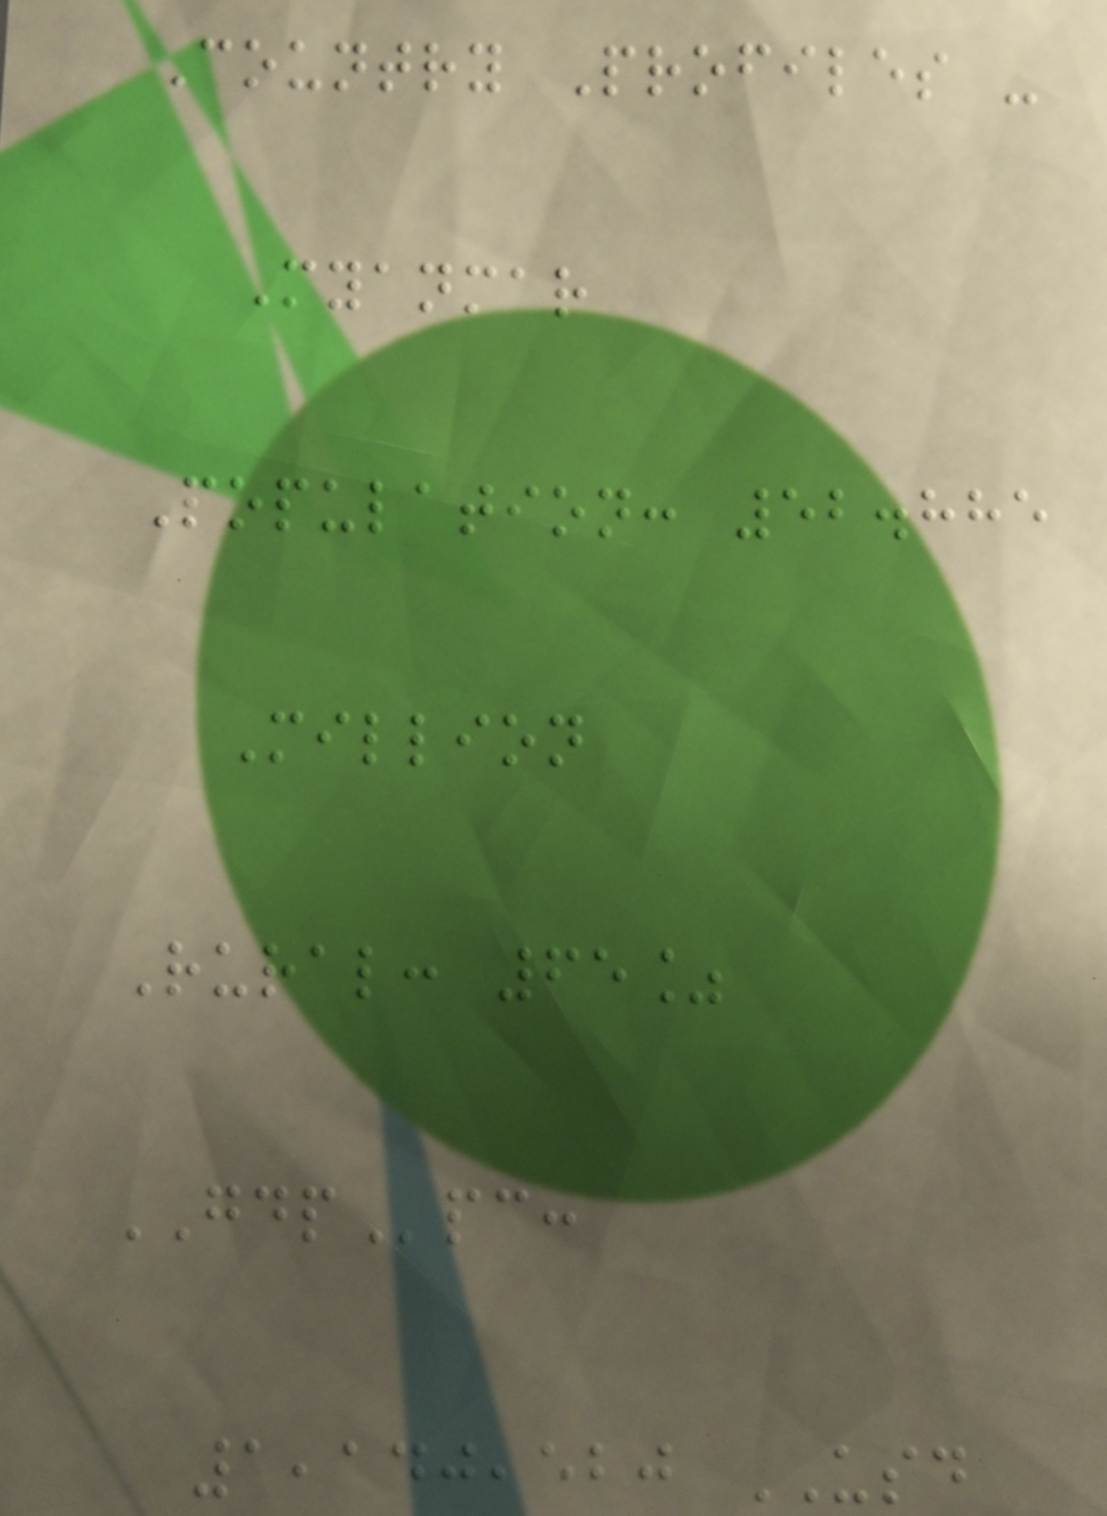Country Profiles -
Myanmar
Population: 52.885
Million
Rural: 65%
GDPpc:
1,140,520 USD
